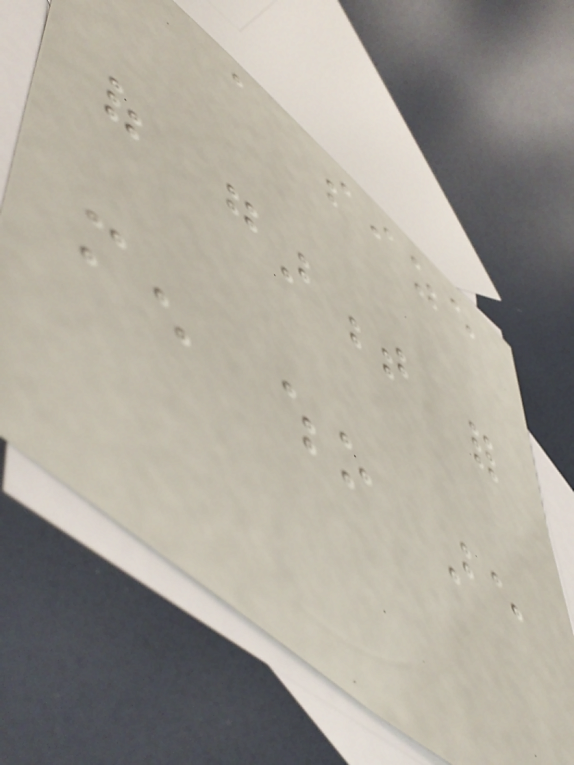a size
of garment for
men who are
